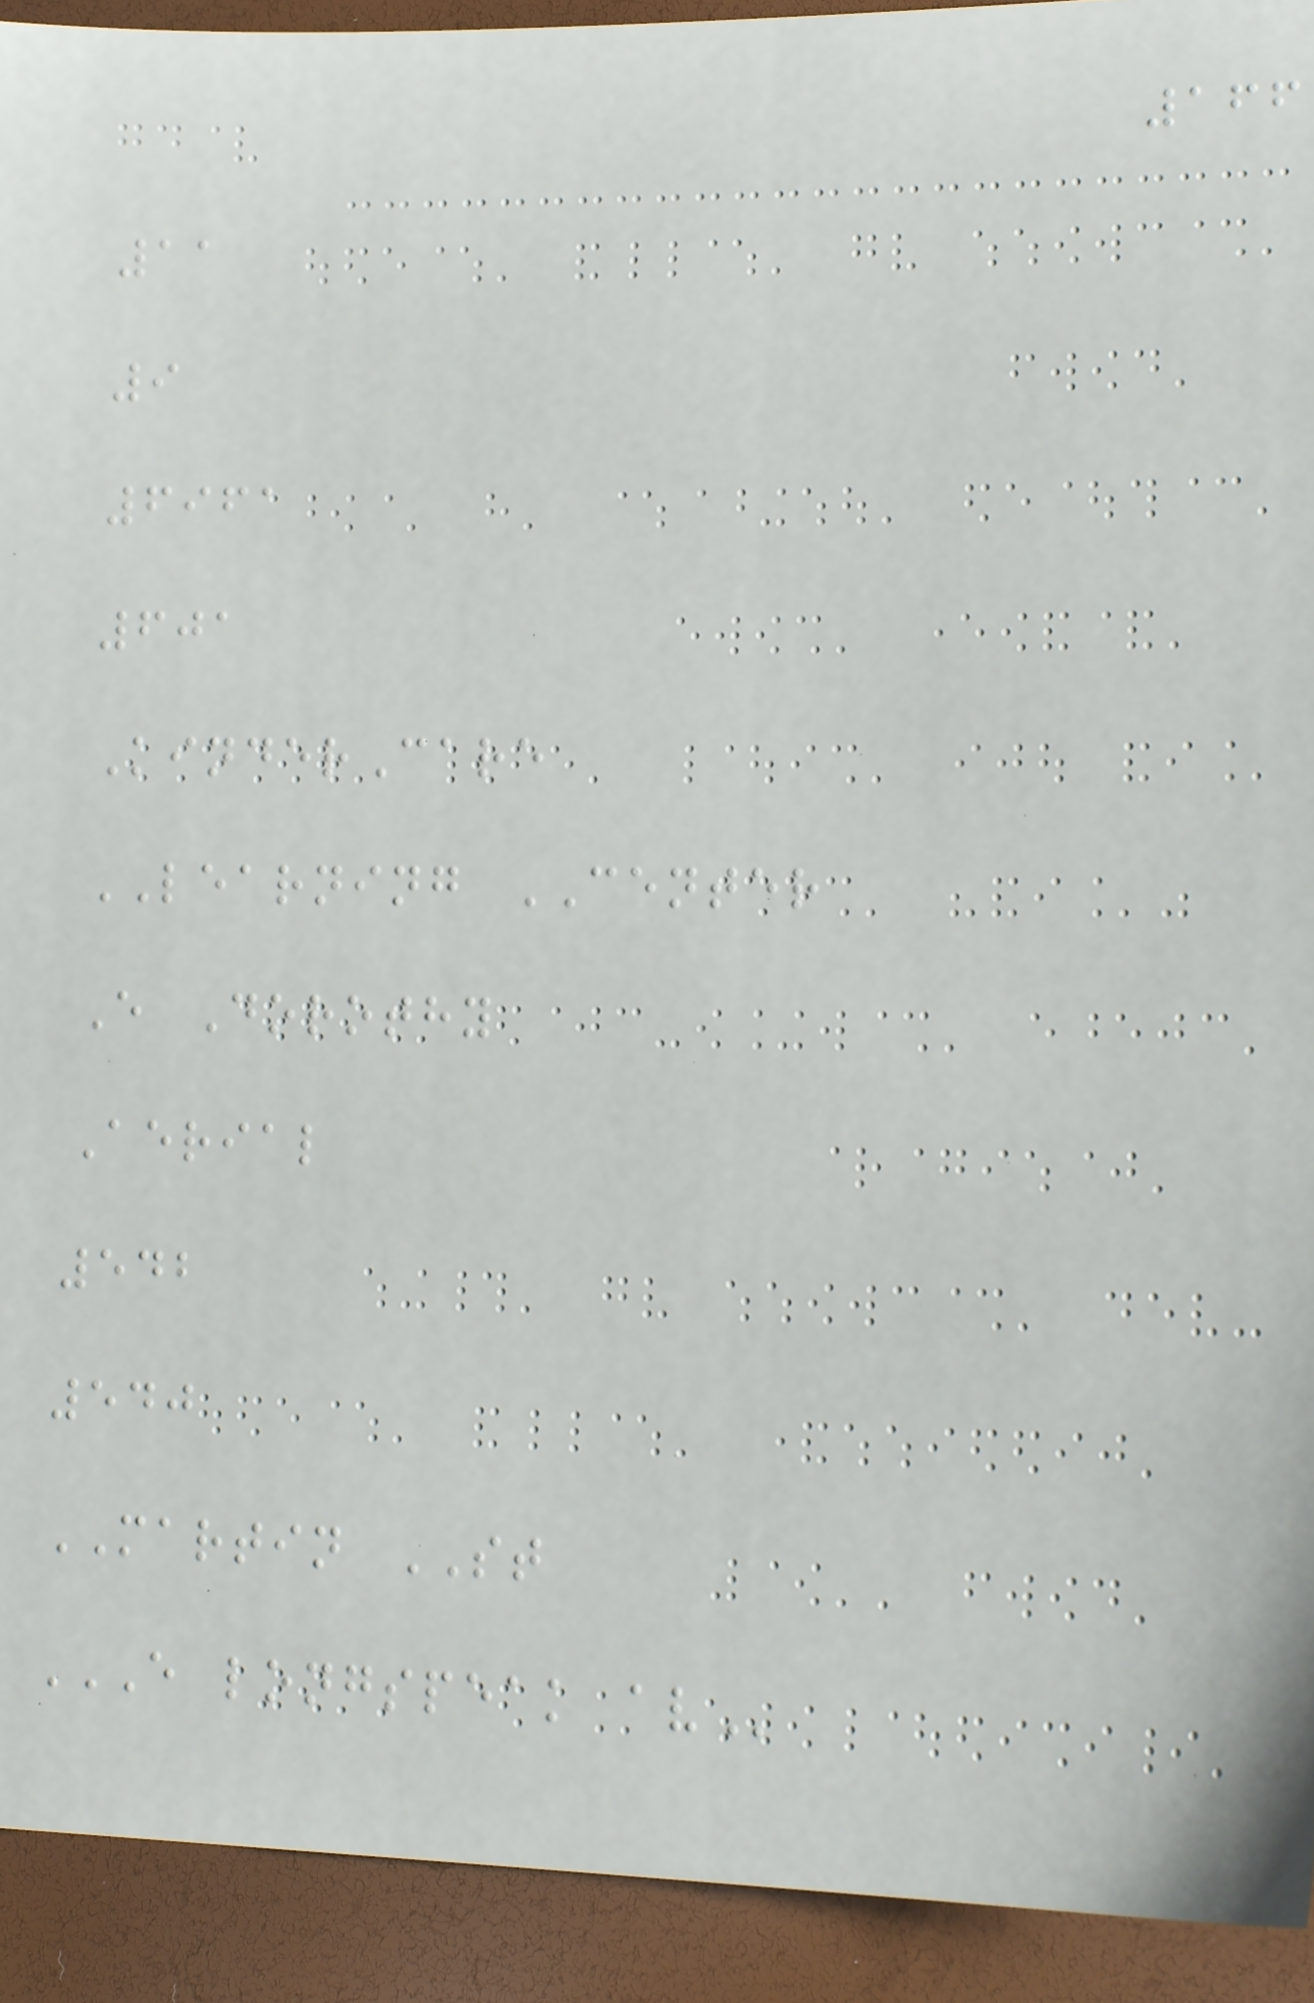166
11
9
6961
601
KinderCare
LEARNING CENTER
E Dorothy
Aerial
542
540
MARTIN ST
E LONGSPEAK AV
